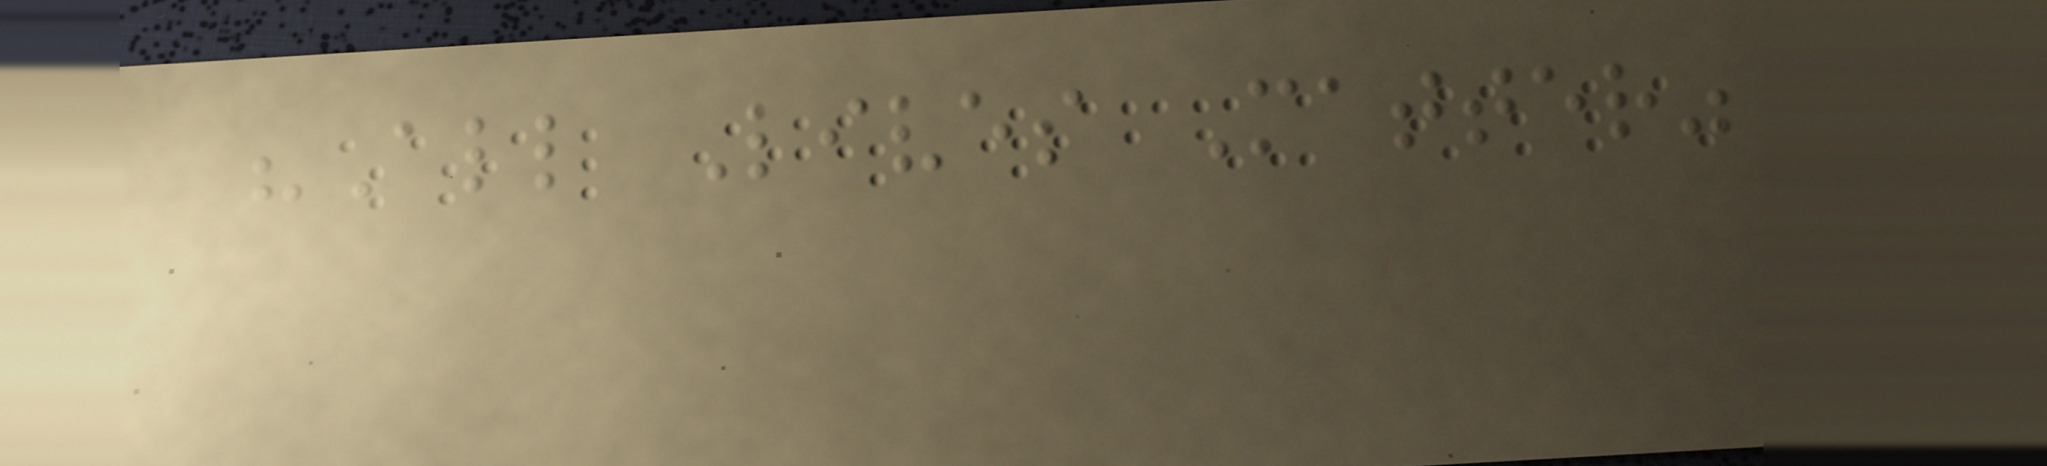"All Lives Matter"
